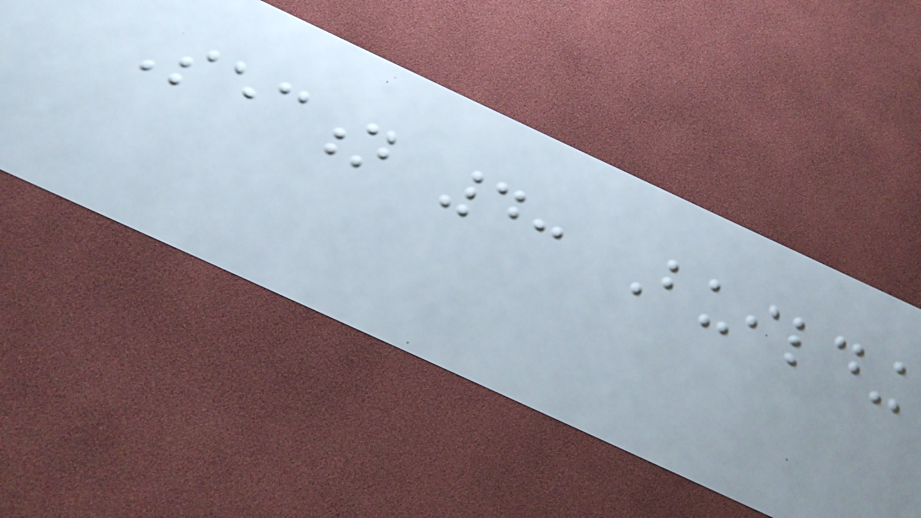Section 4: Building
